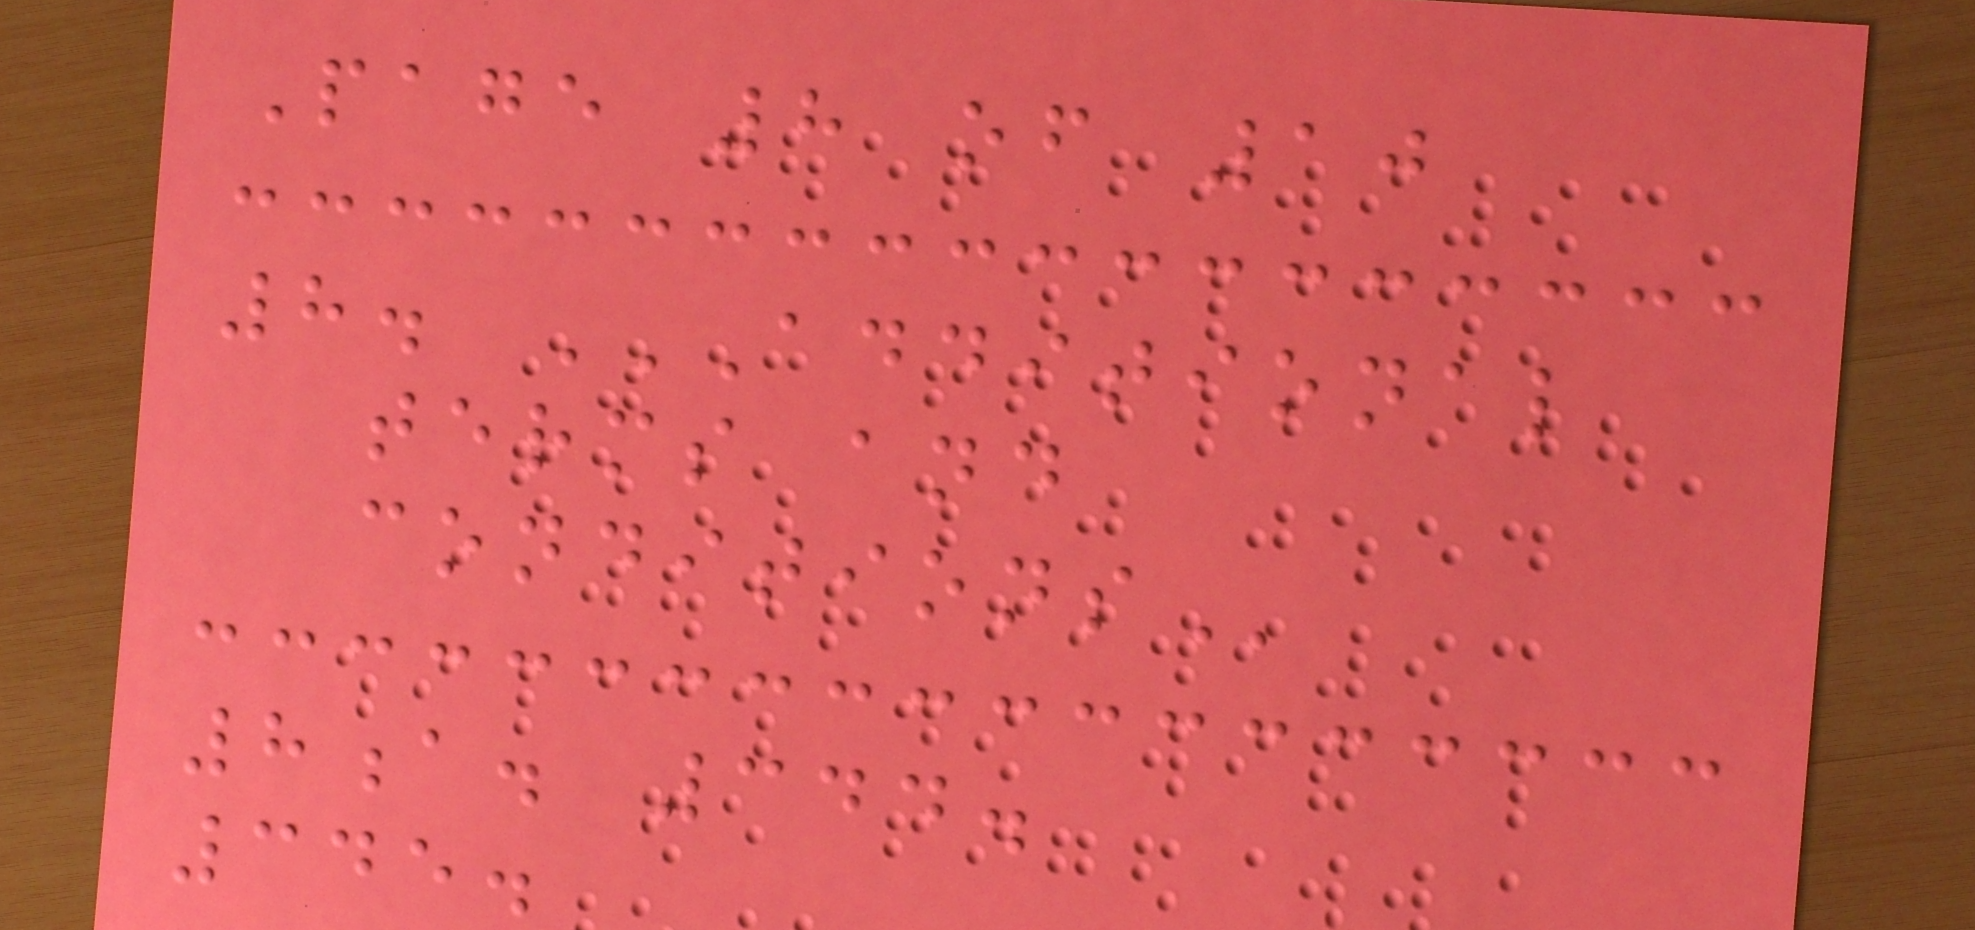Page 8 of 10
8. ADDITIONAL
TERMS AND
CONDITIONS
8a. 344.
345.
